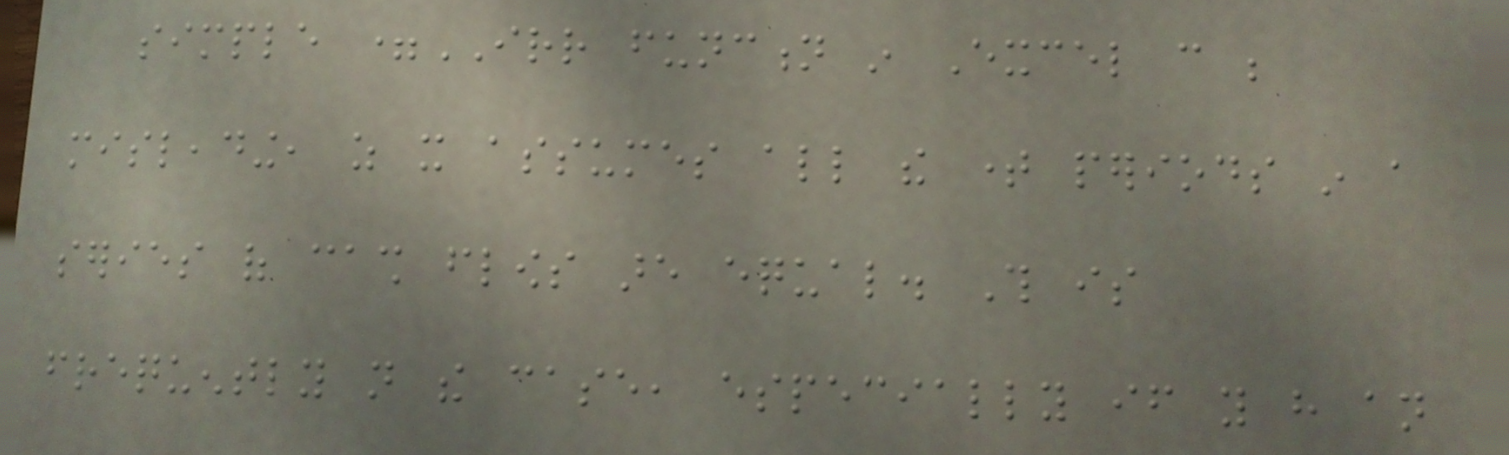simple =IRR function in Excel can be
misleading, as it assumes all the time periods in a
series of cash flows are equal. This is
frequently not the case, especially if you have an
